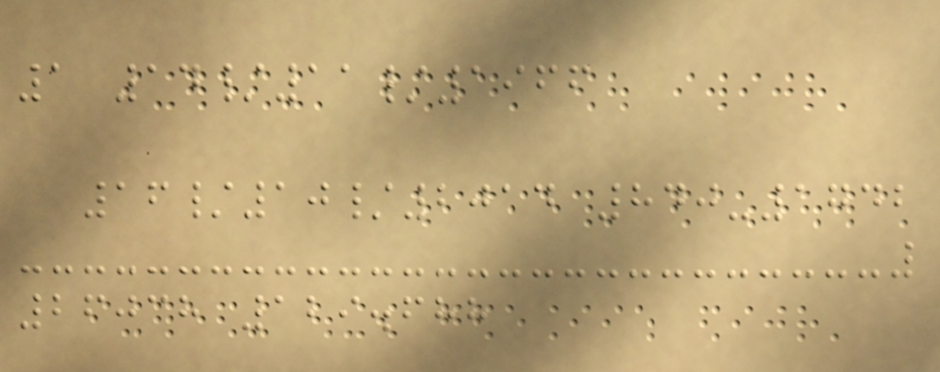1 14/11/1966
16/10/2014 840-1742
26038 129.688
